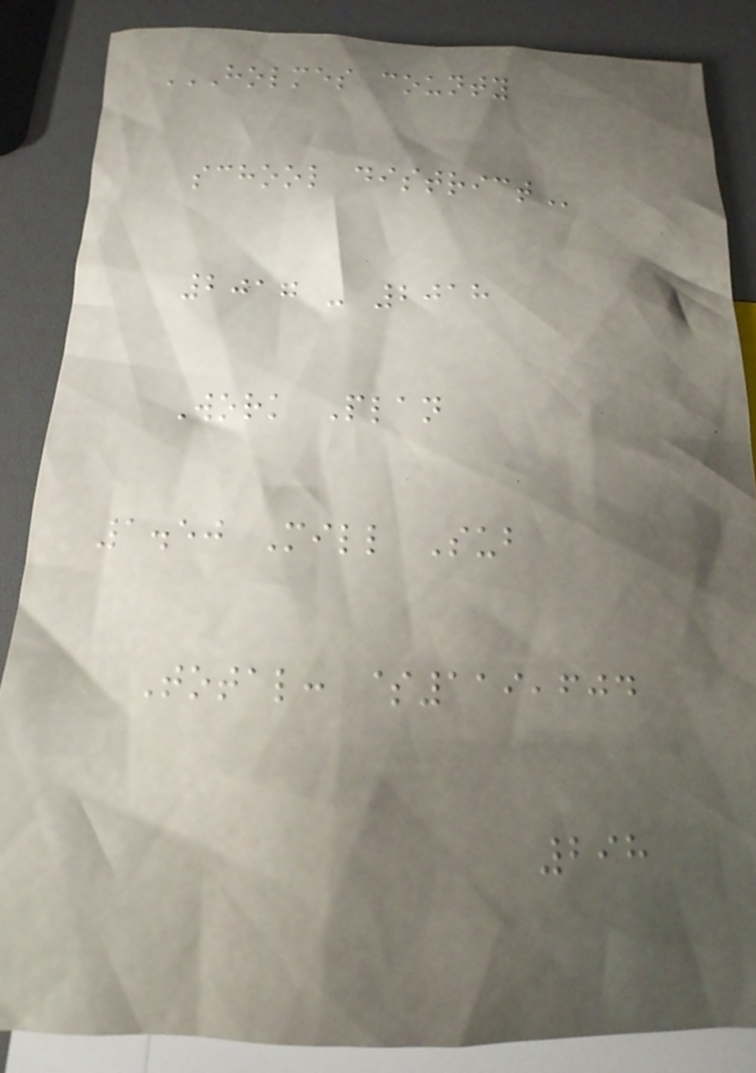HOLMES COUNTY
SCHOOL DISTRICT
2017 - 2018
Work Plan
1.50 Mill Sub
Total: $119,604
298
